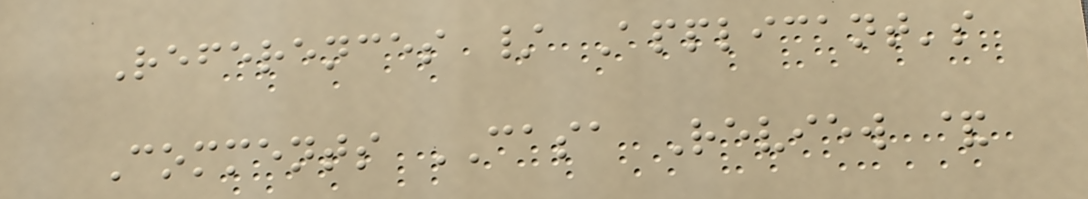References / Applicant's
Comments CASA Review &
